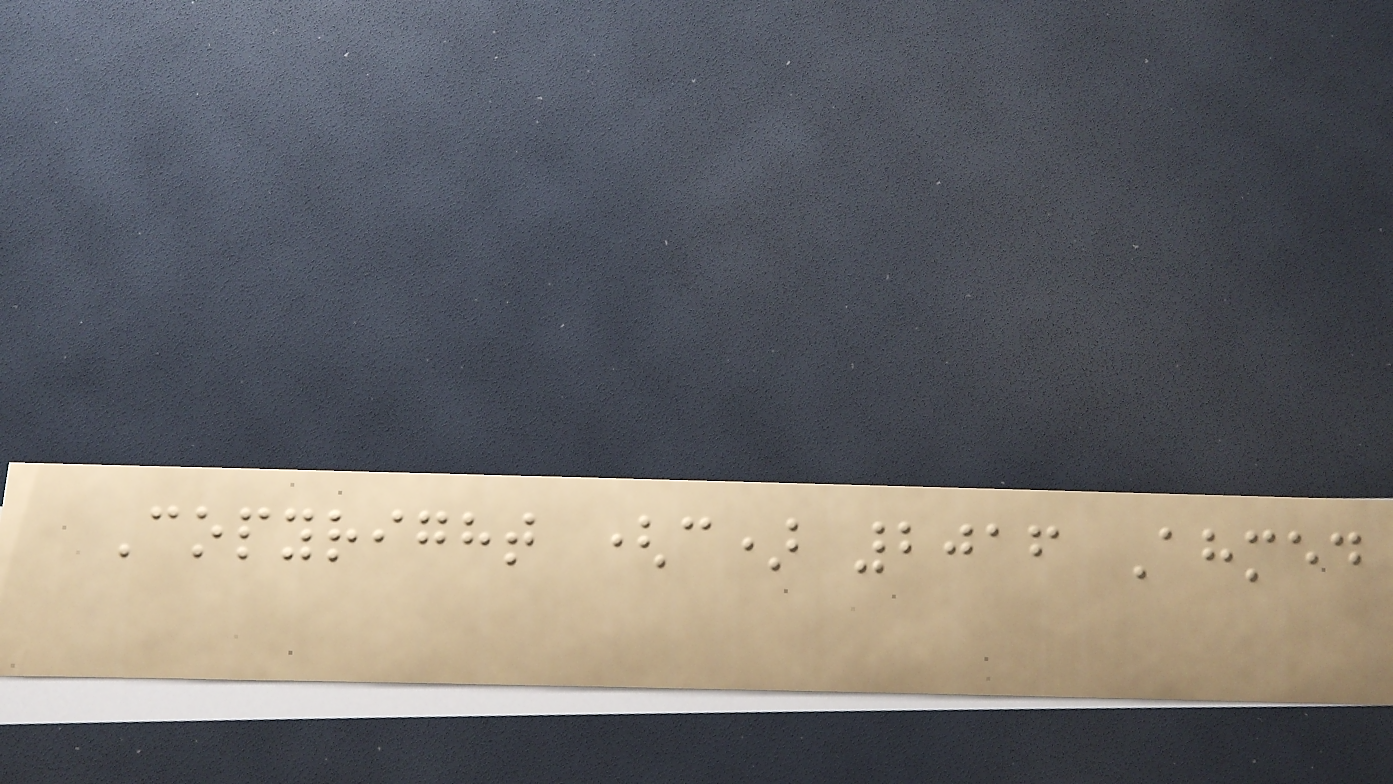Copyright (c) 2016 Ahmed
